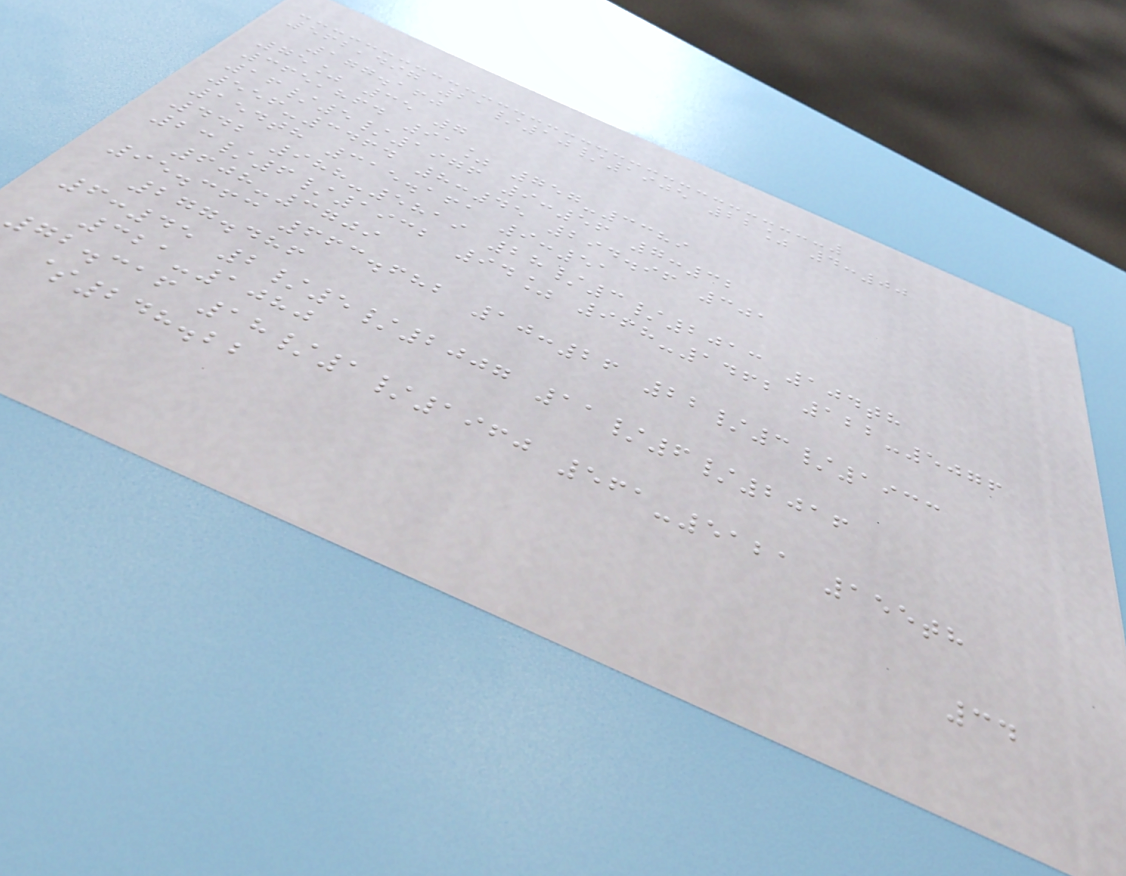562,497 21/10/1905 22% 4:00
177.160
75% 35 7
365,864 91% 757-3389
16/5/1976 9:56 7:32
556-3464 8:45 294.96 301
154th 315.161 9:51
442 988-5819 28/3/2013 104th
23/6/1932 94% 968-1462 122-5076
608-3709
95.363 663.682 10:26 22/3/1933
277.486
6:45 2/5/2007 11/6/2016
321-1080
72.316 18/1/1960 561-5121 155th
$248.22
34
